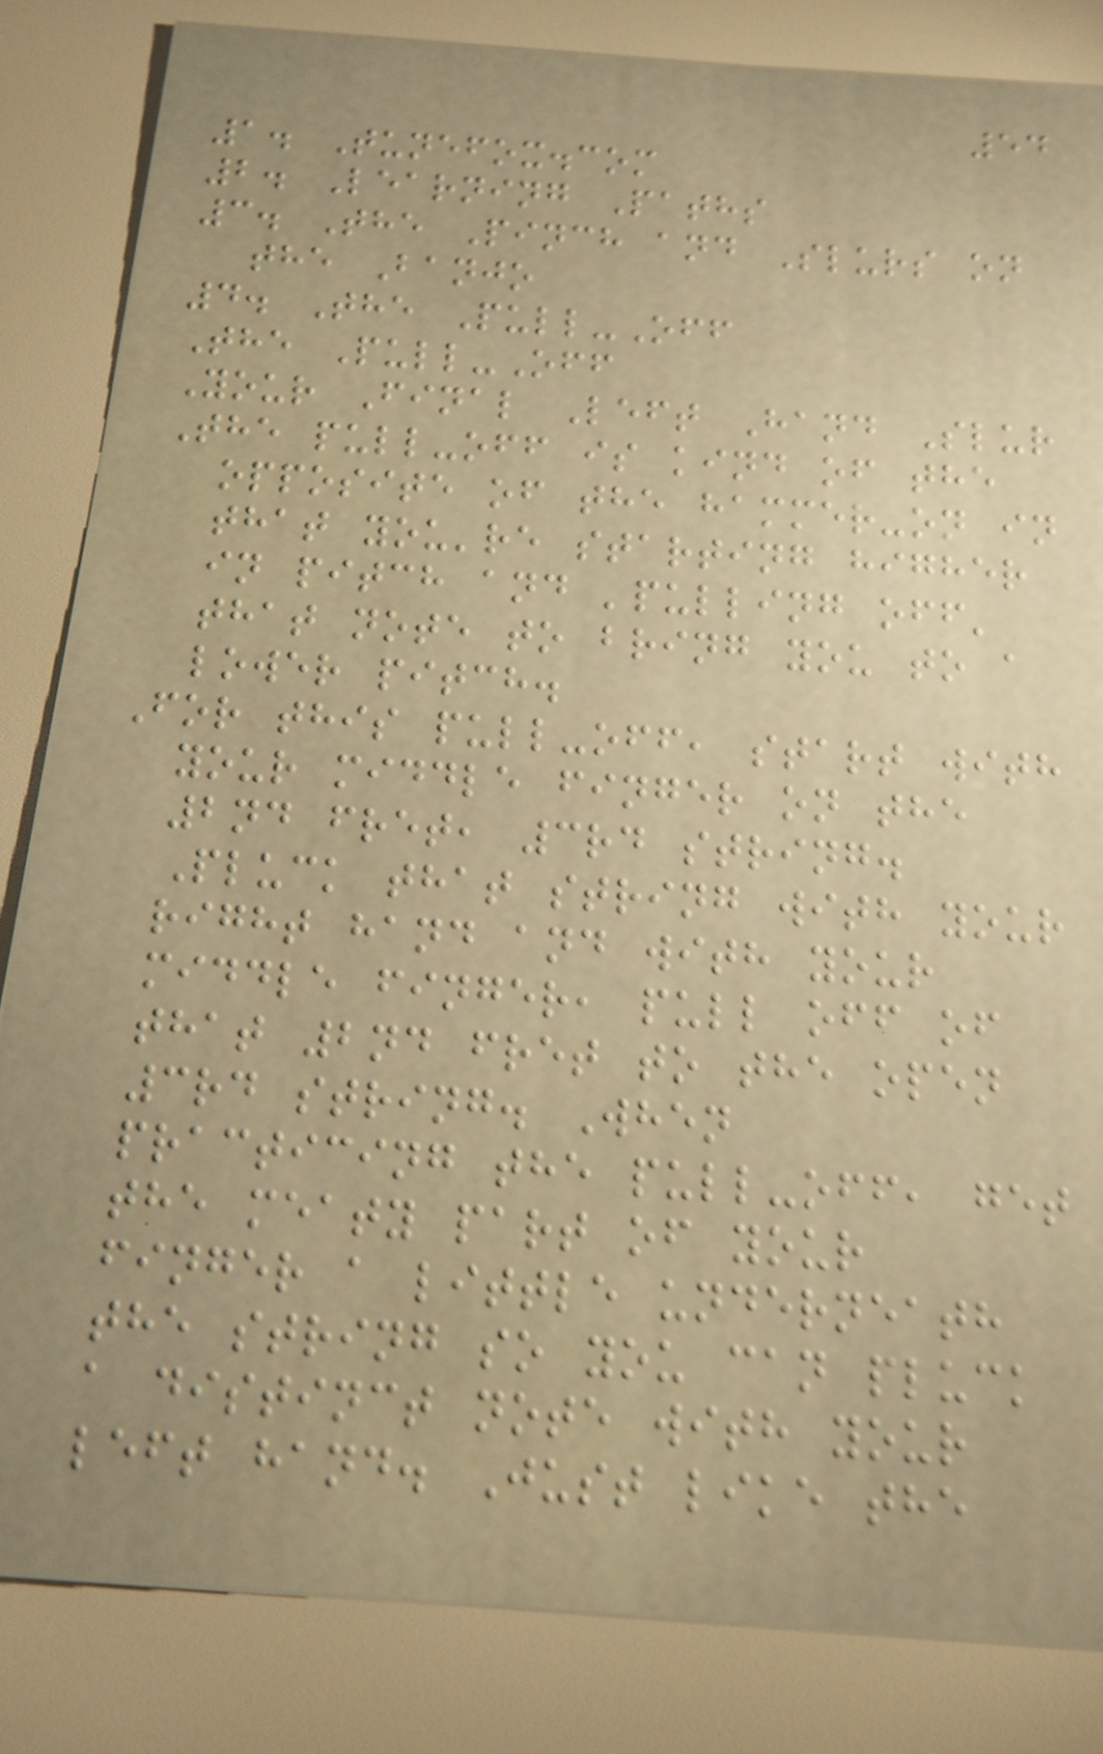54
1. Tunefox.com
2. Learning Paths
3. The Pinch and Slurs on
the Banjo
4. The Pull-Off
The Pull-Off
Your Final Left Hand Slur
The pull-off is kind of the
opposite of the hammer-on in
that you're starting higher
in pitch and 'pulling off'
that note to bring you to a
lower pitch.
For this pull-off, start with
your middle finger on the
2nd fret, 3rd string.
Pluck that string with your
right hand and with your
middle finger, pull off of
that 2nd fret to the open
3rd string. When
practicing the pull-off, get
the meaty part of your
finger a little underneath
the string so you can pluck
a distinct note with your
left hand. Just like the
